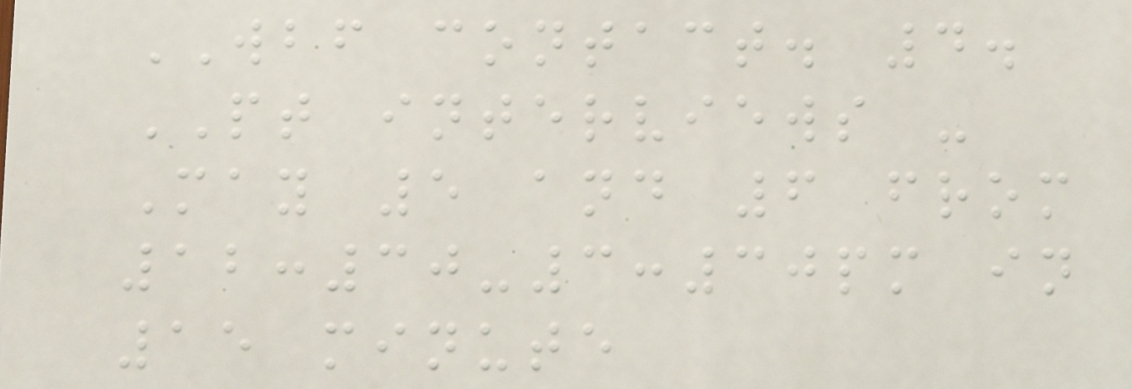WBF contact. 4.
PT interviews -
May 5 and 6 from
12:30-3:30pm in
15 minute
